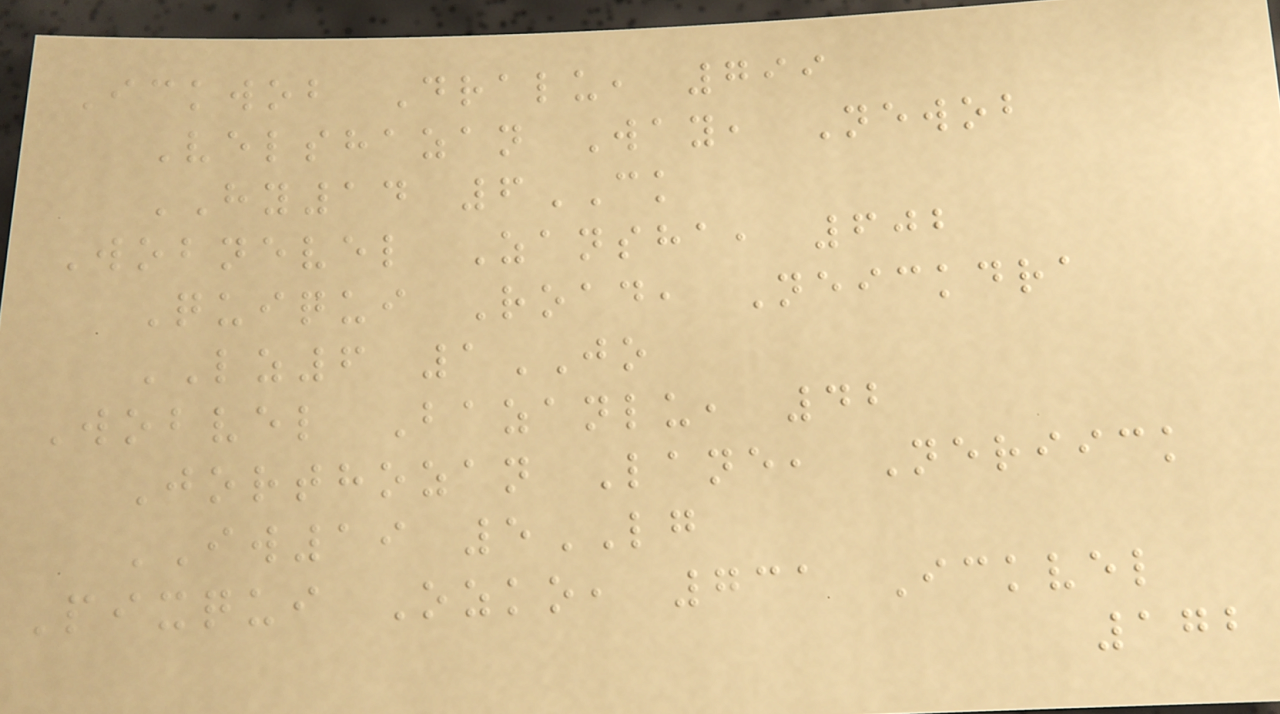Ickwob Dralu, 799
Velshazan Way, Newob
HY14 6CK
Wobnevel Zansha, 602
Quiqui Road, Neickdra
LZ6 1JO
Wobvel Bazanlu, 42
Jorthozan Lane, Neriick
IW19 5LG
Pixqui Ozko, 731 Ickvel
172
